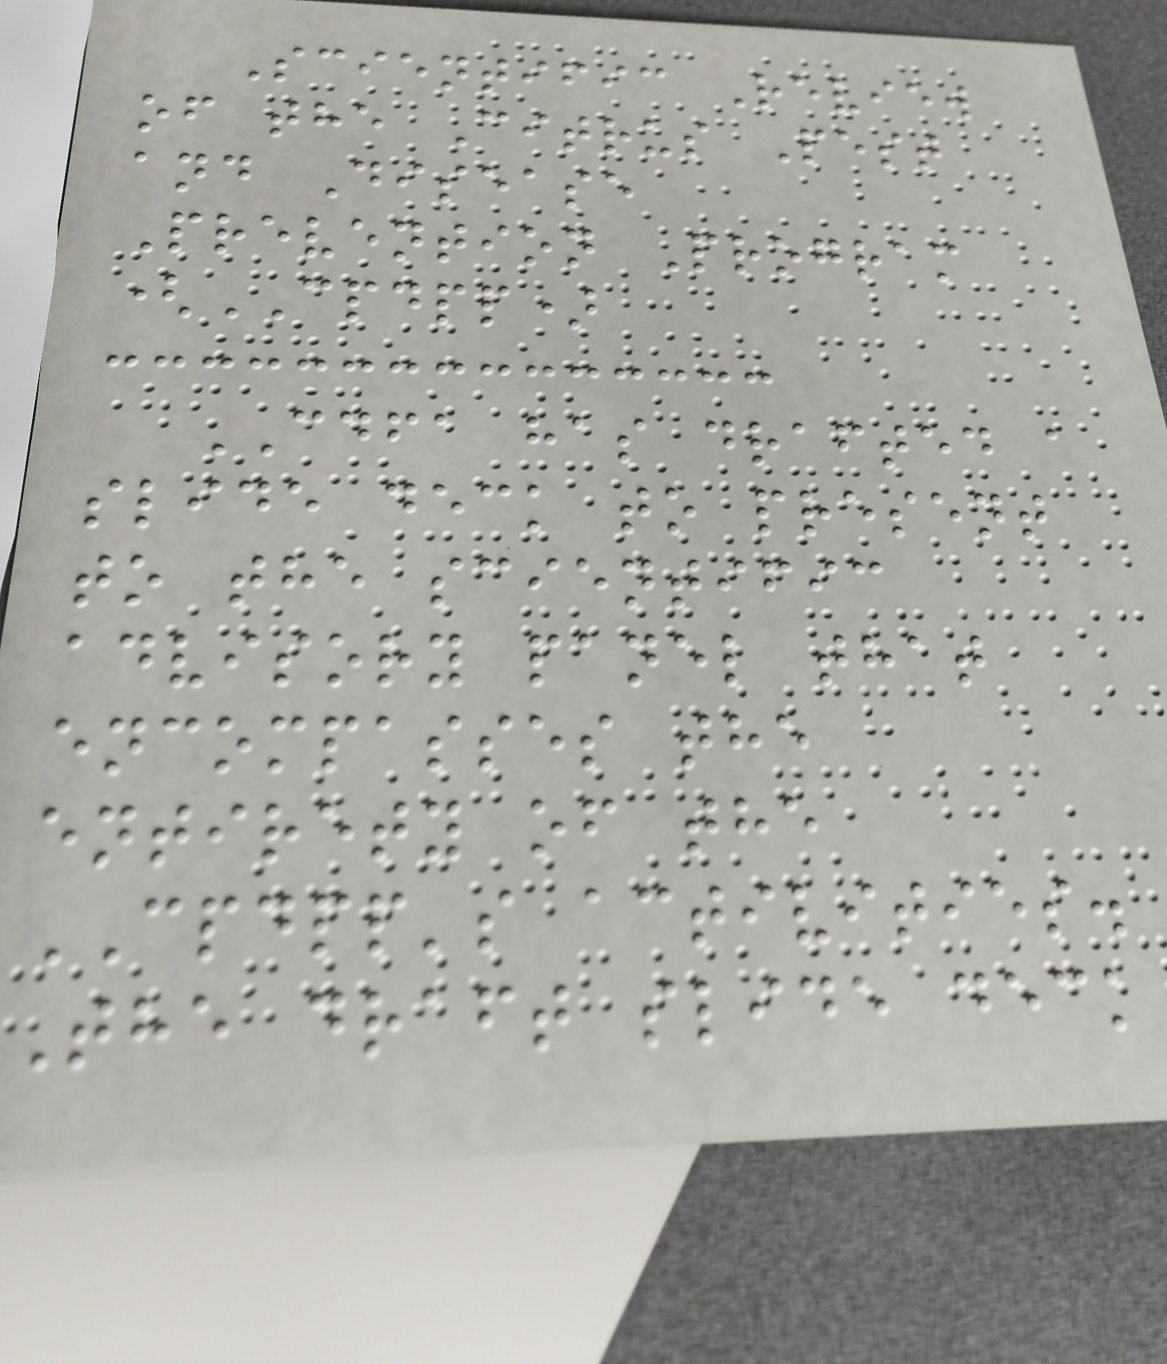Scientific Review
of the Citrus Pest
and Disease
Prevention Program
(CPDPP)
CDFA has drafted a
slide deck to present
to the scientific
advisory panel that
encompasses the
entirety of the
CPDPP's activities.
The draft slide deck
